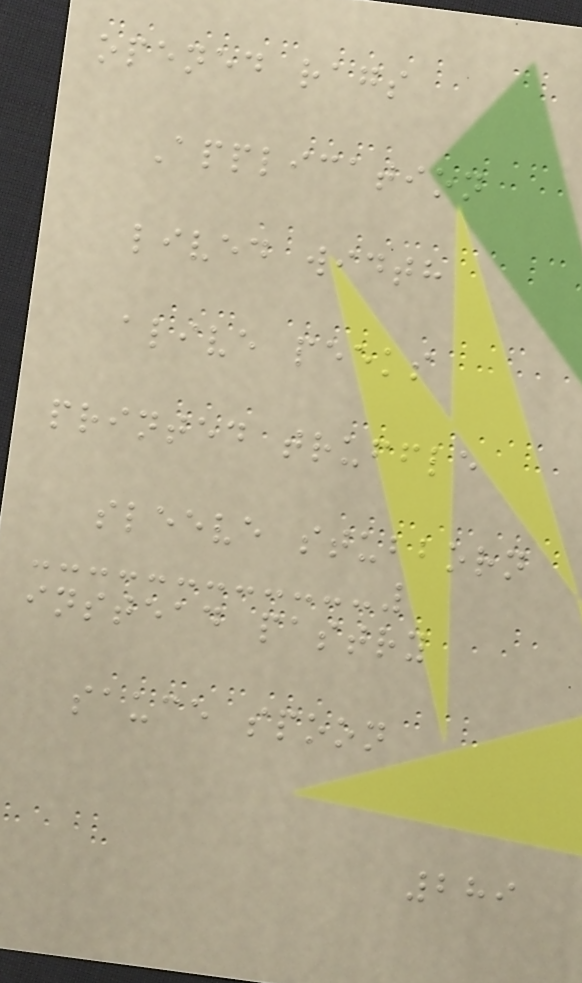opened rags
Application
lived width
alive peeks
printed truffle
sleeve stubborn
instead pastry
sauce spoon
289
